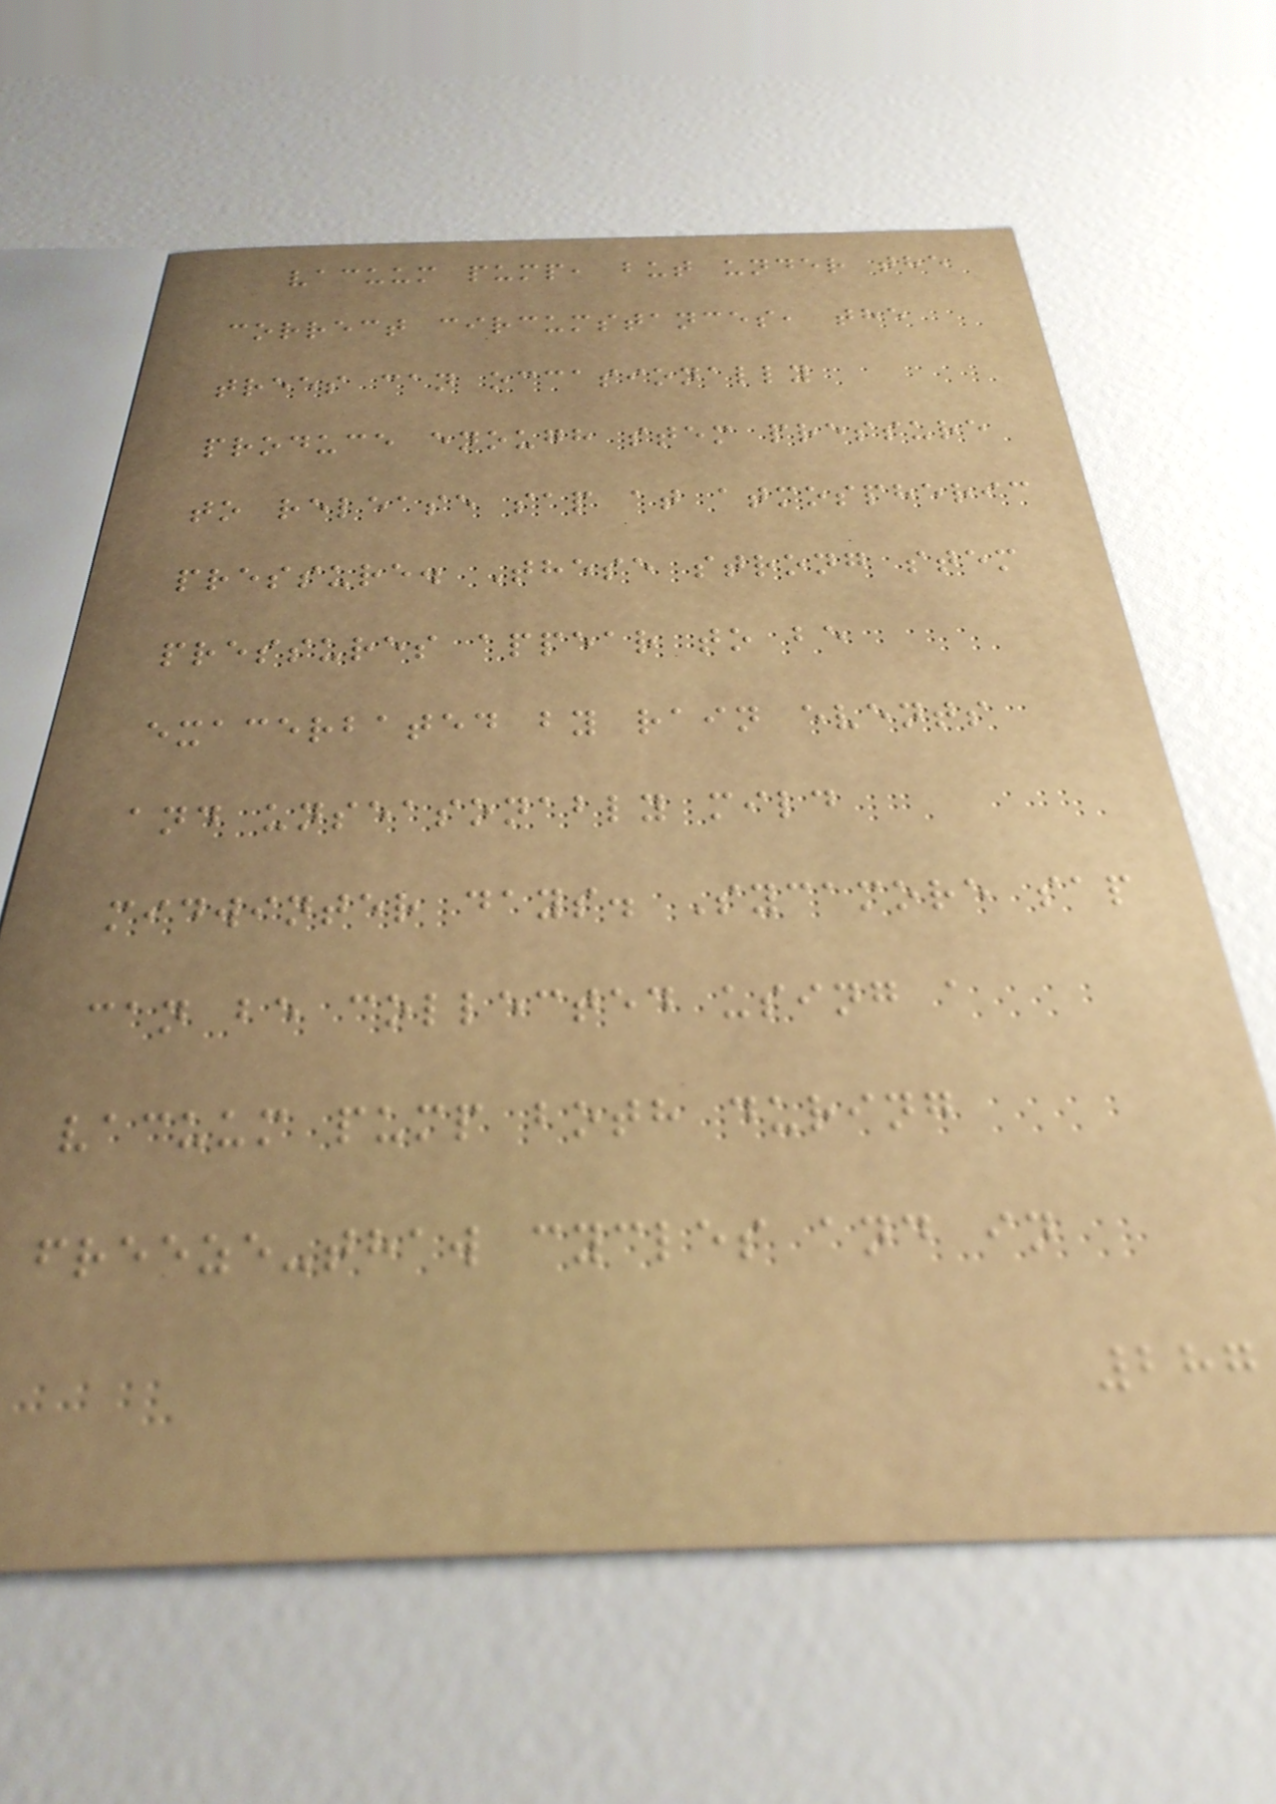vacuum pump, but under the
correct circumstances, the
trees can occasionally
produce enough stem pressure
to release sap at atmospheric
pressure. These strong stem
pressures appear to be
exacerbated by rain events
and unseasonably mild
midwinter days. Sycamore sap
can be collected using a
vacuum pump both during
freeze-thaw cycles and in
287
